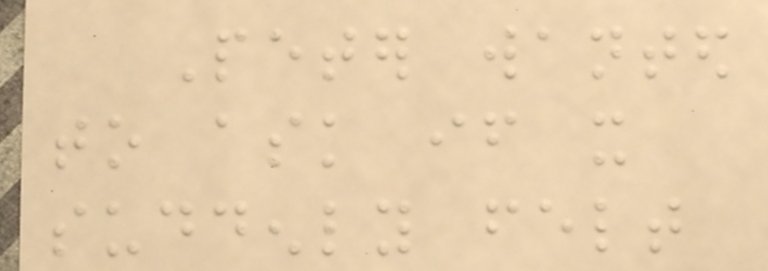Peter wanted
to ask if it
suddenly felt
